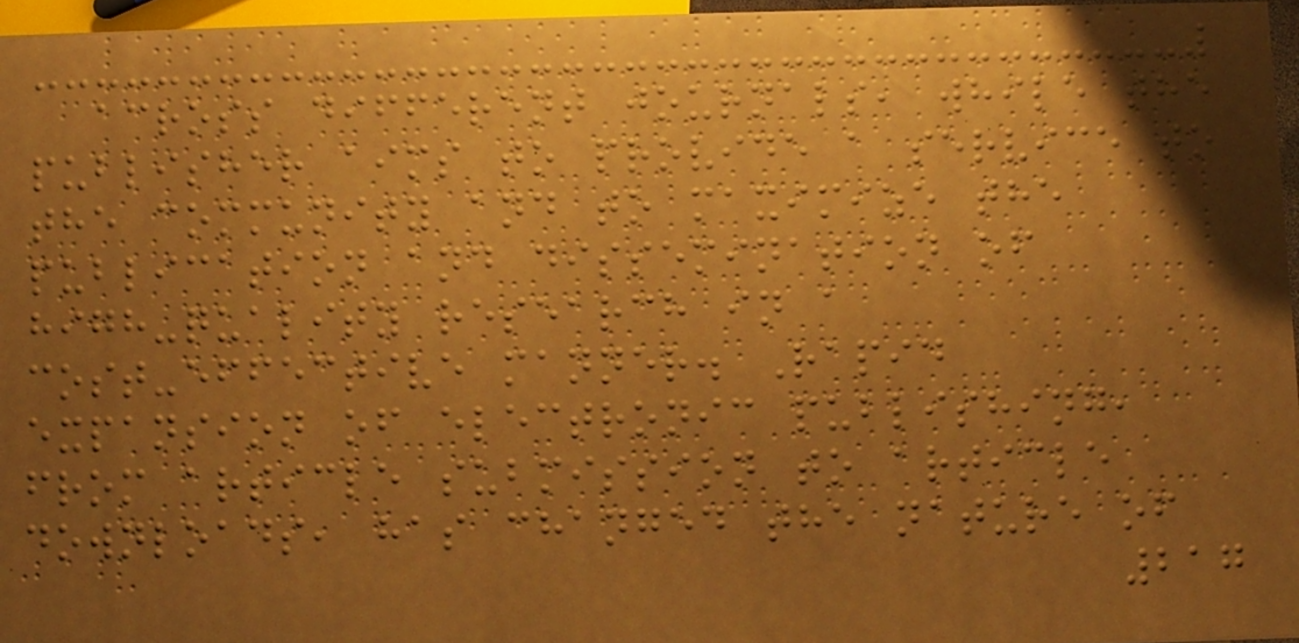across different journals, while the
publisher aims to provide a service to
the community and to maximize the
publication and dissemination of
high-quality research in a
cost-effective manner. Rapid
expansion of electronic publishing,
from article submission to article
downloads, has changed the nature of
217
